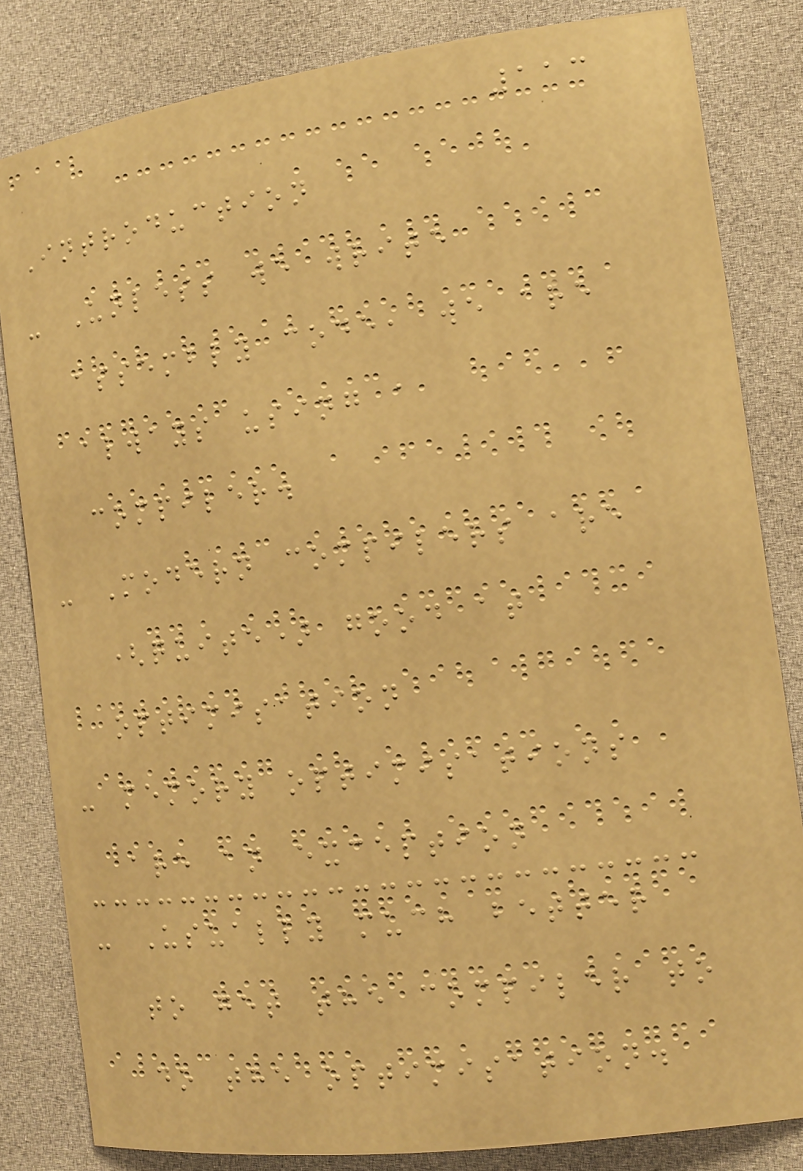113
Introduction
- Unless we write
assembly code, we are
always using a
compiler.
- Modern compilers are
(quite) good at
optimisation
- memory optimisations
are an exception
- Usually much better
to get the compiler to
do the optimisation.
